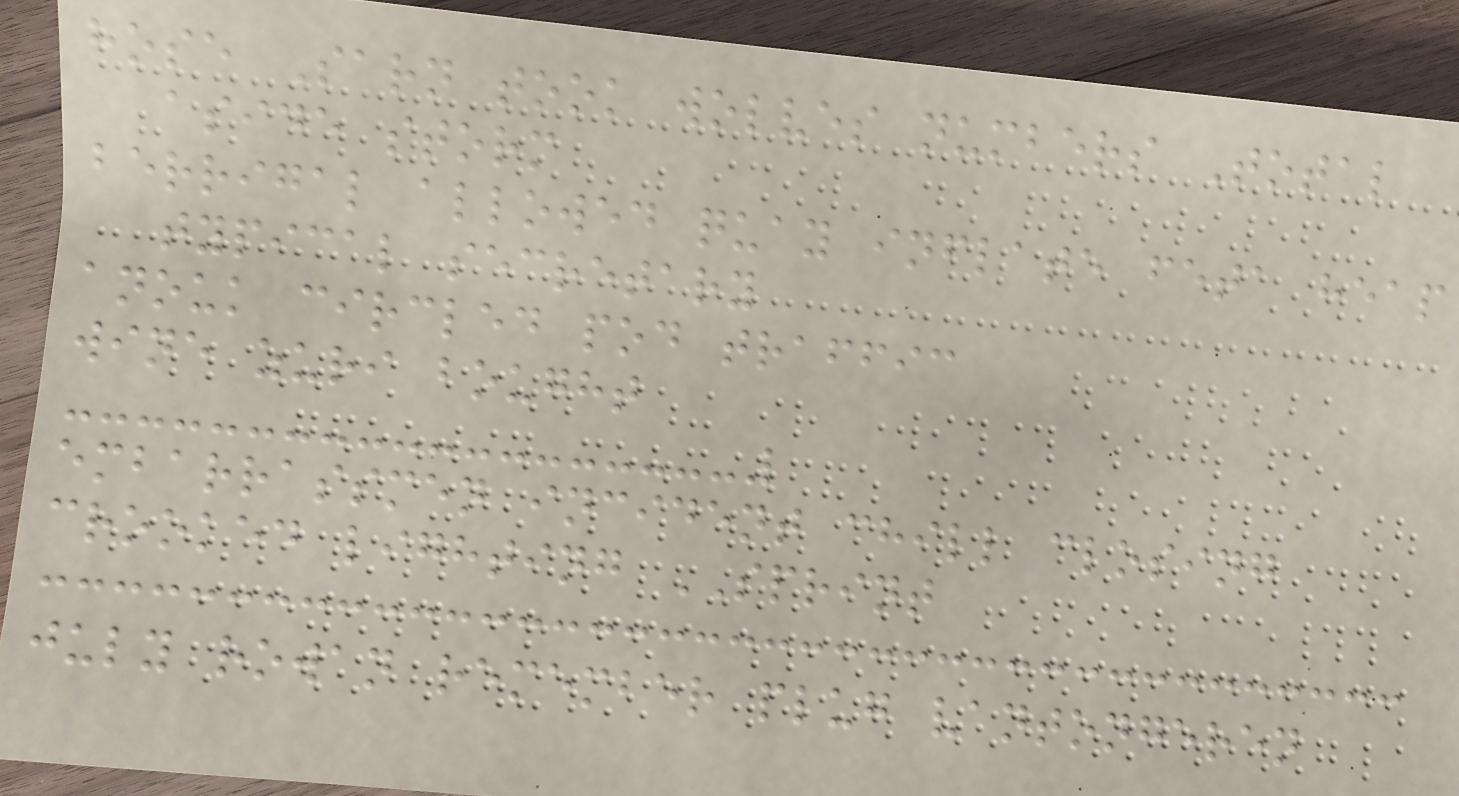hose Sarn took wolves numbers Total
aside storm
berrigal allowed quay inflate feta heap
typical secretary
anouk circled pod traffic
wine zuri bought
embarrassmen incident chill closing
crooked lighting SPRINT
july rowan remember plug vantongeren
